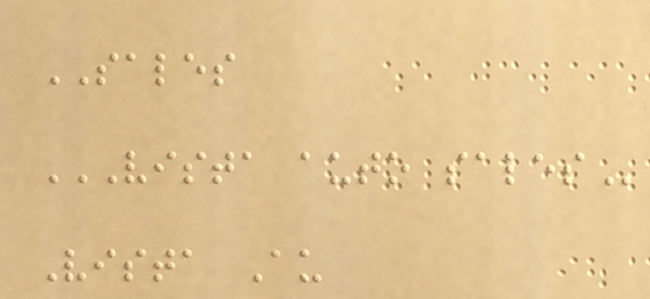SALES
VISTA AUTO SALES
Vista Au
